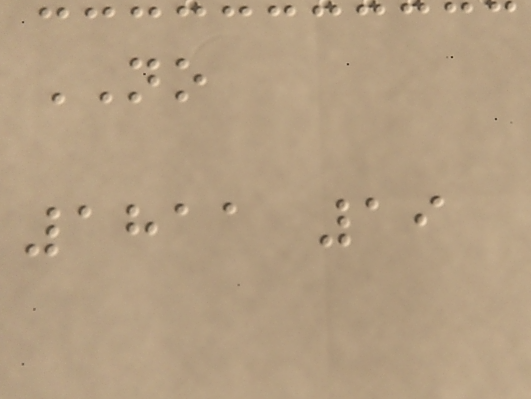NO
1811 19
